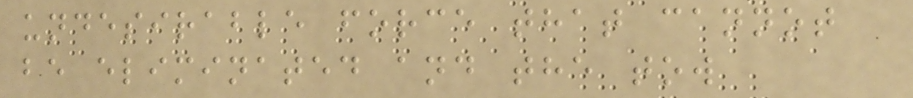undesirable force that cannot
be eliminated and the tow
